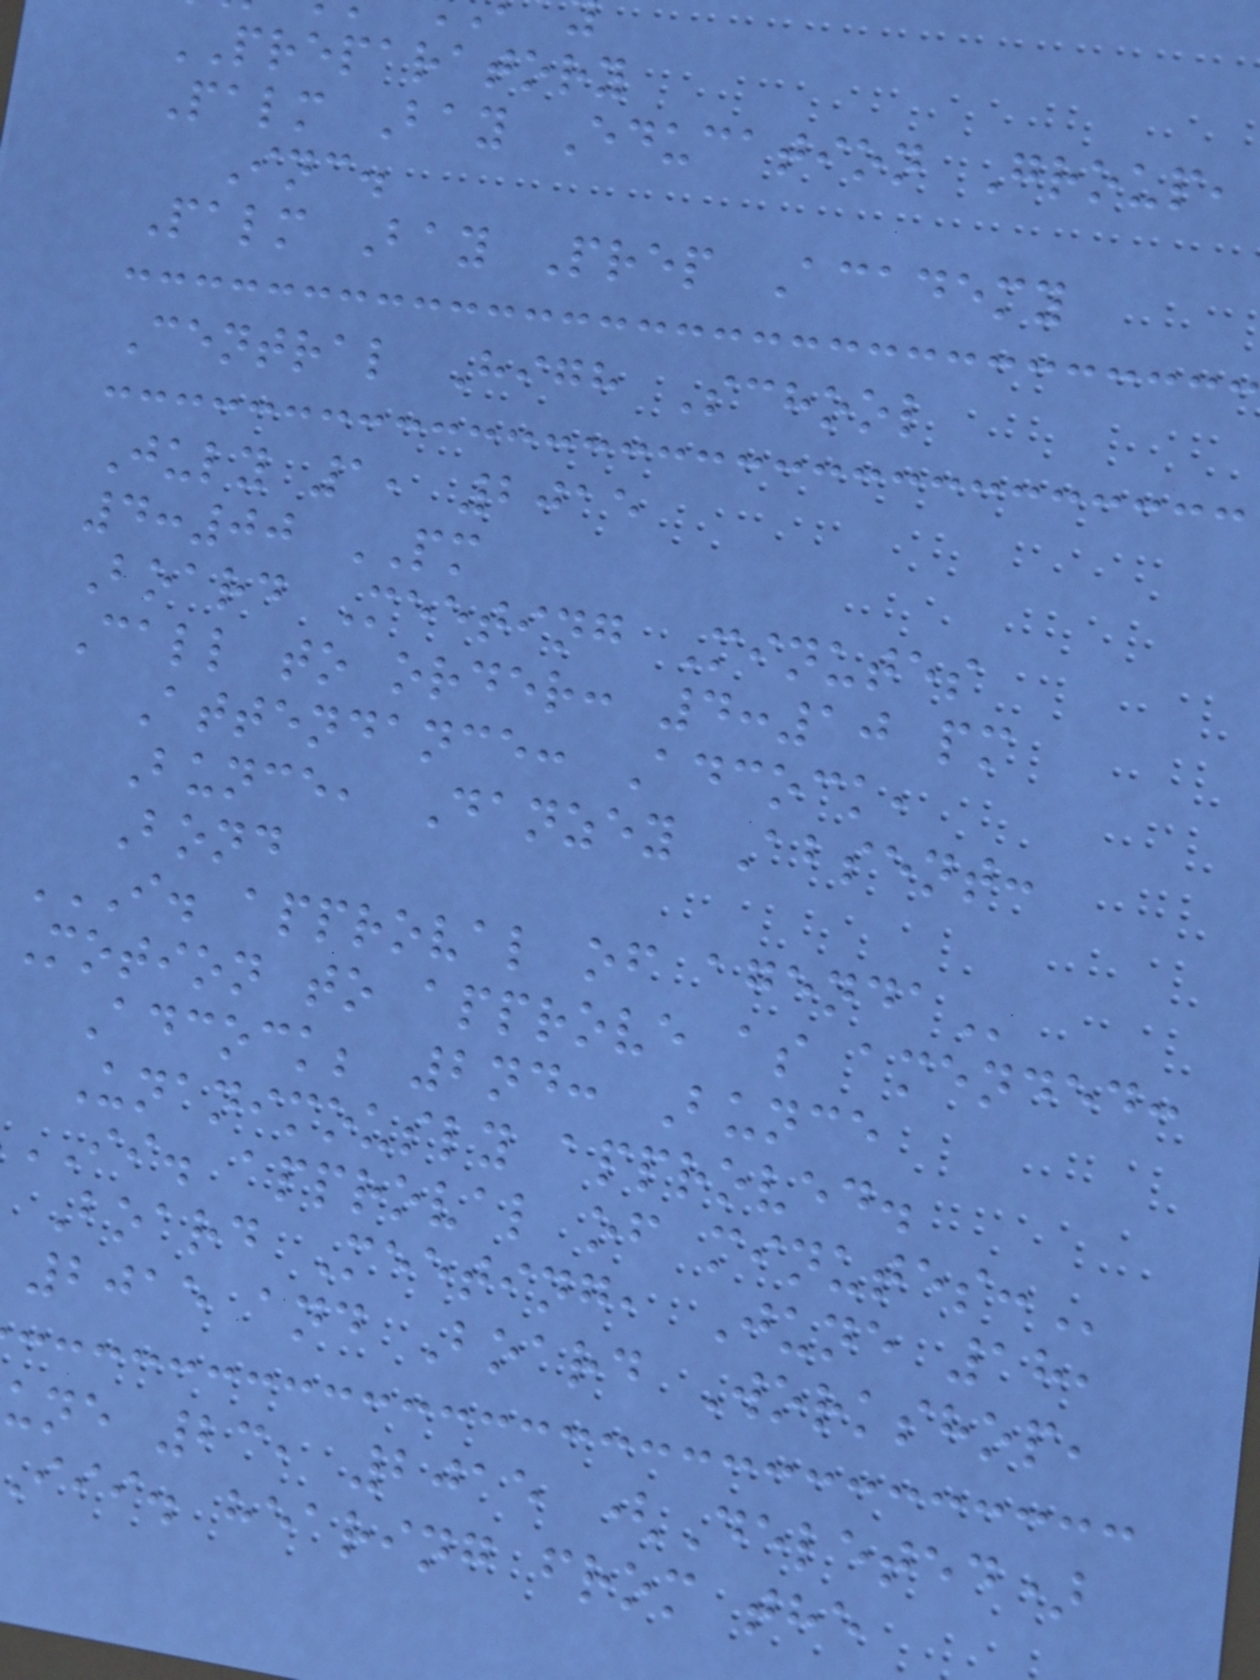PREPARATORY
Palm Bay Education Group,
Inc.
Palm Bay Prep Academy
Central High School
July 1, 2015
4:00 PM
Board Meeting Minutes
Call to order: 4:10 pm
Attendance: Adcock,
Bunce, Danzey Absent:
Bond
I. APPROVAL OF AGENDA
Motion to approve as amended:
Adcock; 2nd: Bunce
Unanimously approved.
II. approval of
Board Meeting, June 18,
2015 and Board Workshop,
une 23, 2015 (Deleted)
iii. hearing from the
